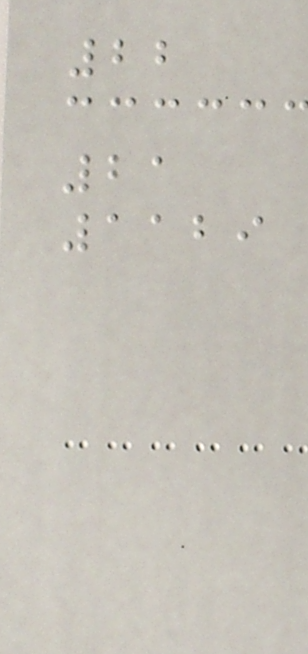22
21
1129
